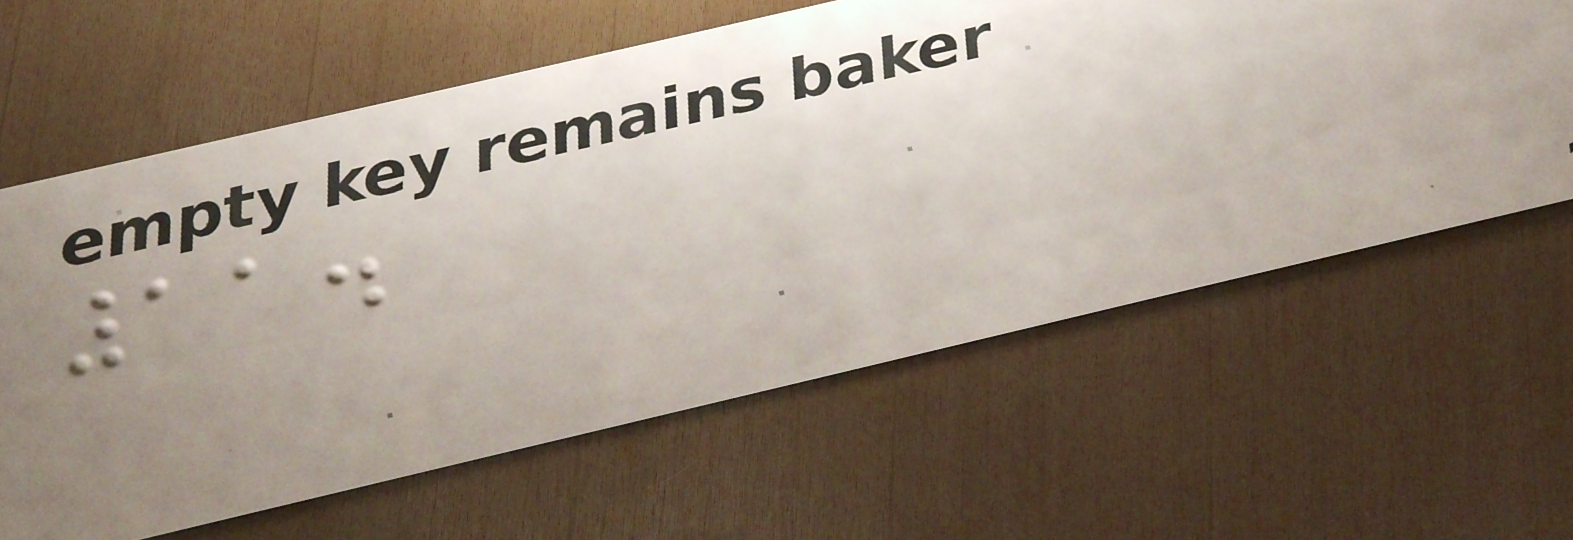11.
